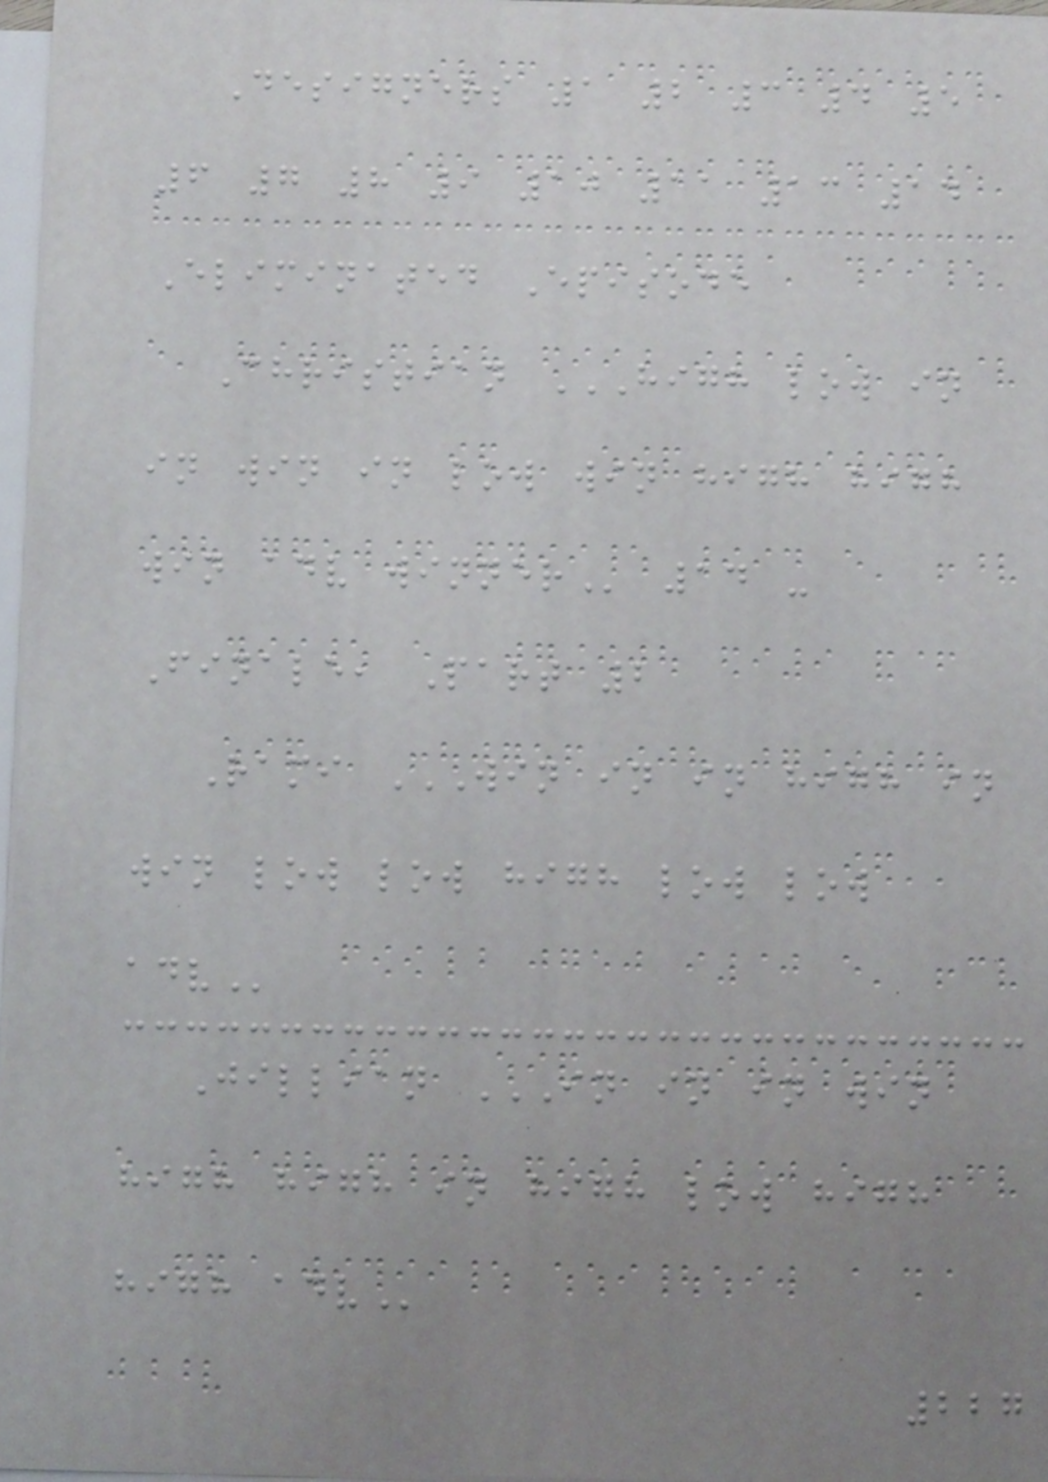Designers 1 2 3 4 5
6 7 8 9 10 11 13 14
Eliminated Episode
Christian HIGH LOW IN
IN WIN IN LOW WIN HIGH HIGH
WIN ADV WINNER 14 -
Finale, Part 2
Rami WIN IN IN HIGH IN
WIN LOW LOW HIGH LOW LOW
ADV
Jillian IN IN IN WIN
HIGH HIGH IN HIGH LOW HIGH
HIGH ADV
227
